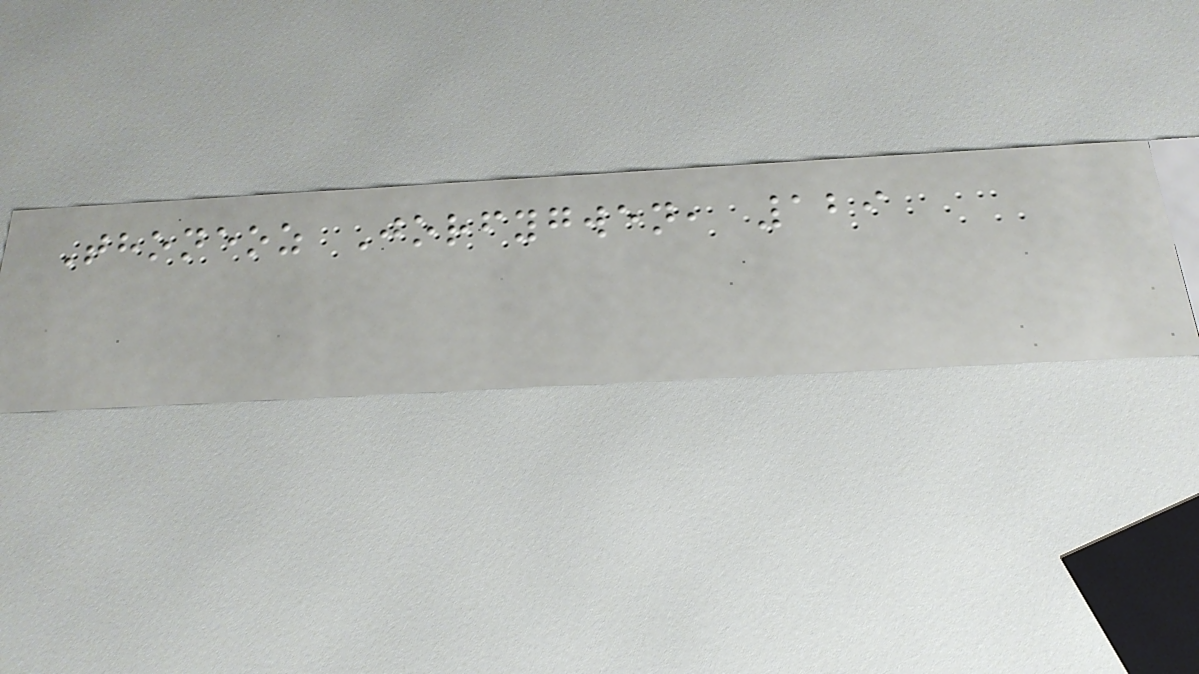Thoneoz Jorfygwen, 129
